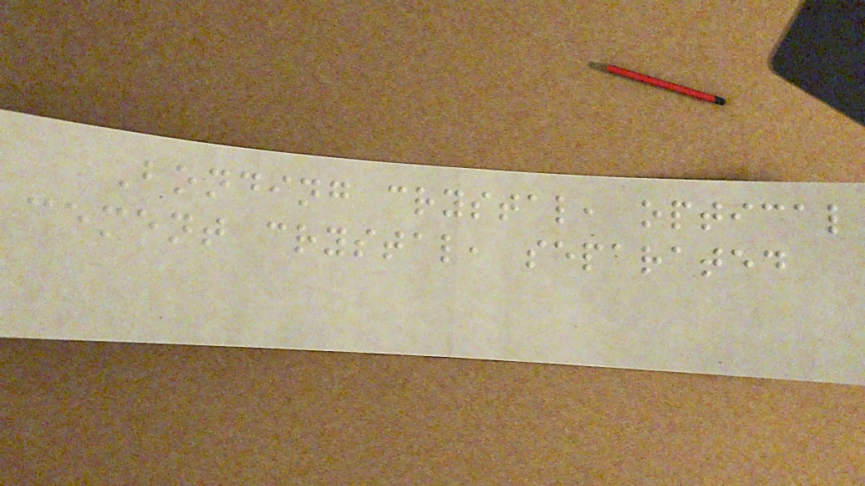Bonding crystal, optical
cement crystal, separated
